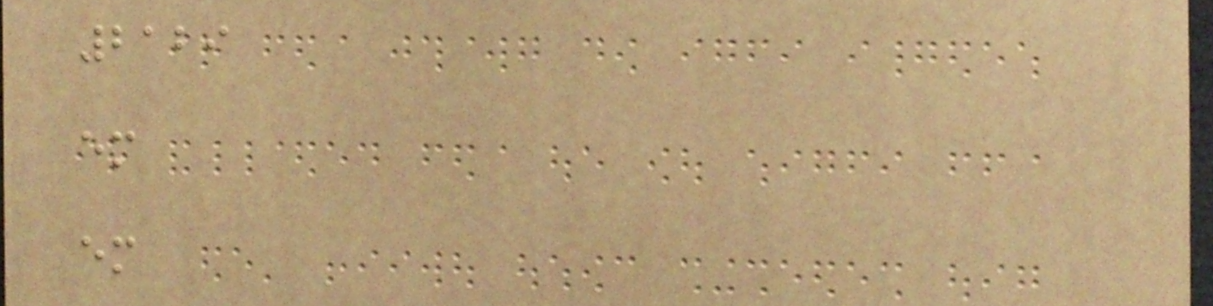2129
em
em
